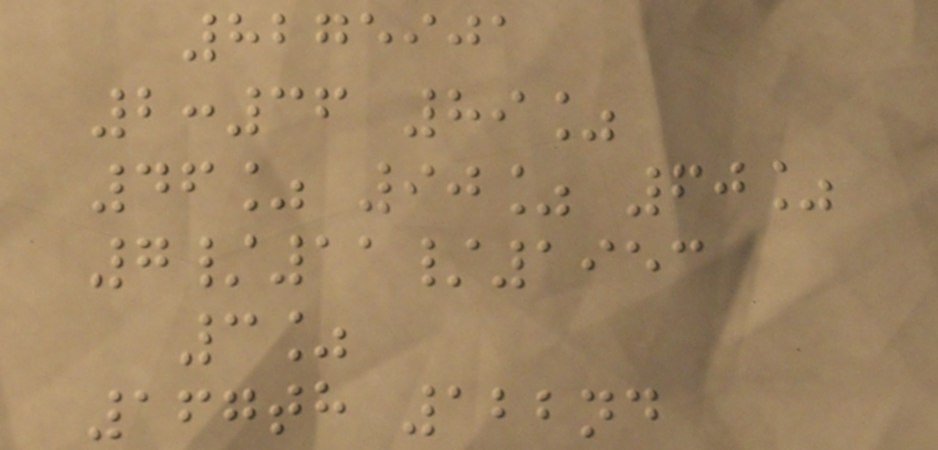8275901
2:36 89%
46% 90% 60%
7/11/1953
3%
167th 122nd
